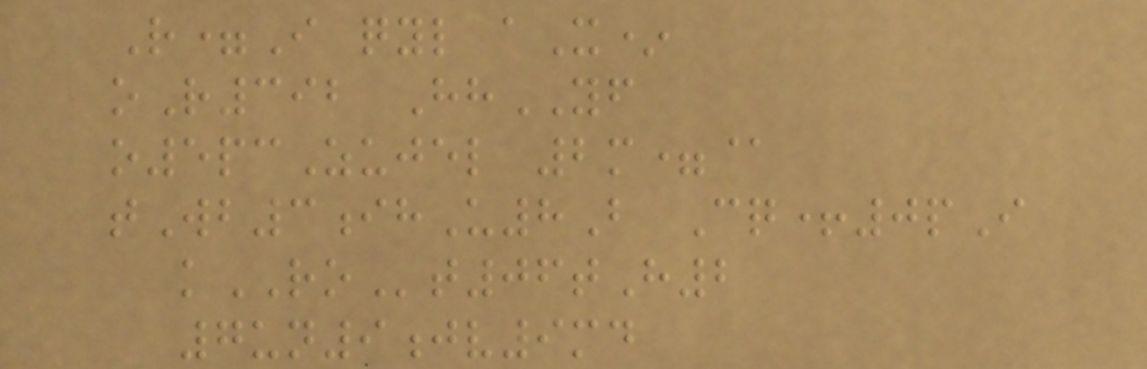R=I qyl aX*
oR392 HhYF
o5pcZujel 2m=@
tWb3ihU8B Cq+0pI
kROt06tH2
7un9jv9md
